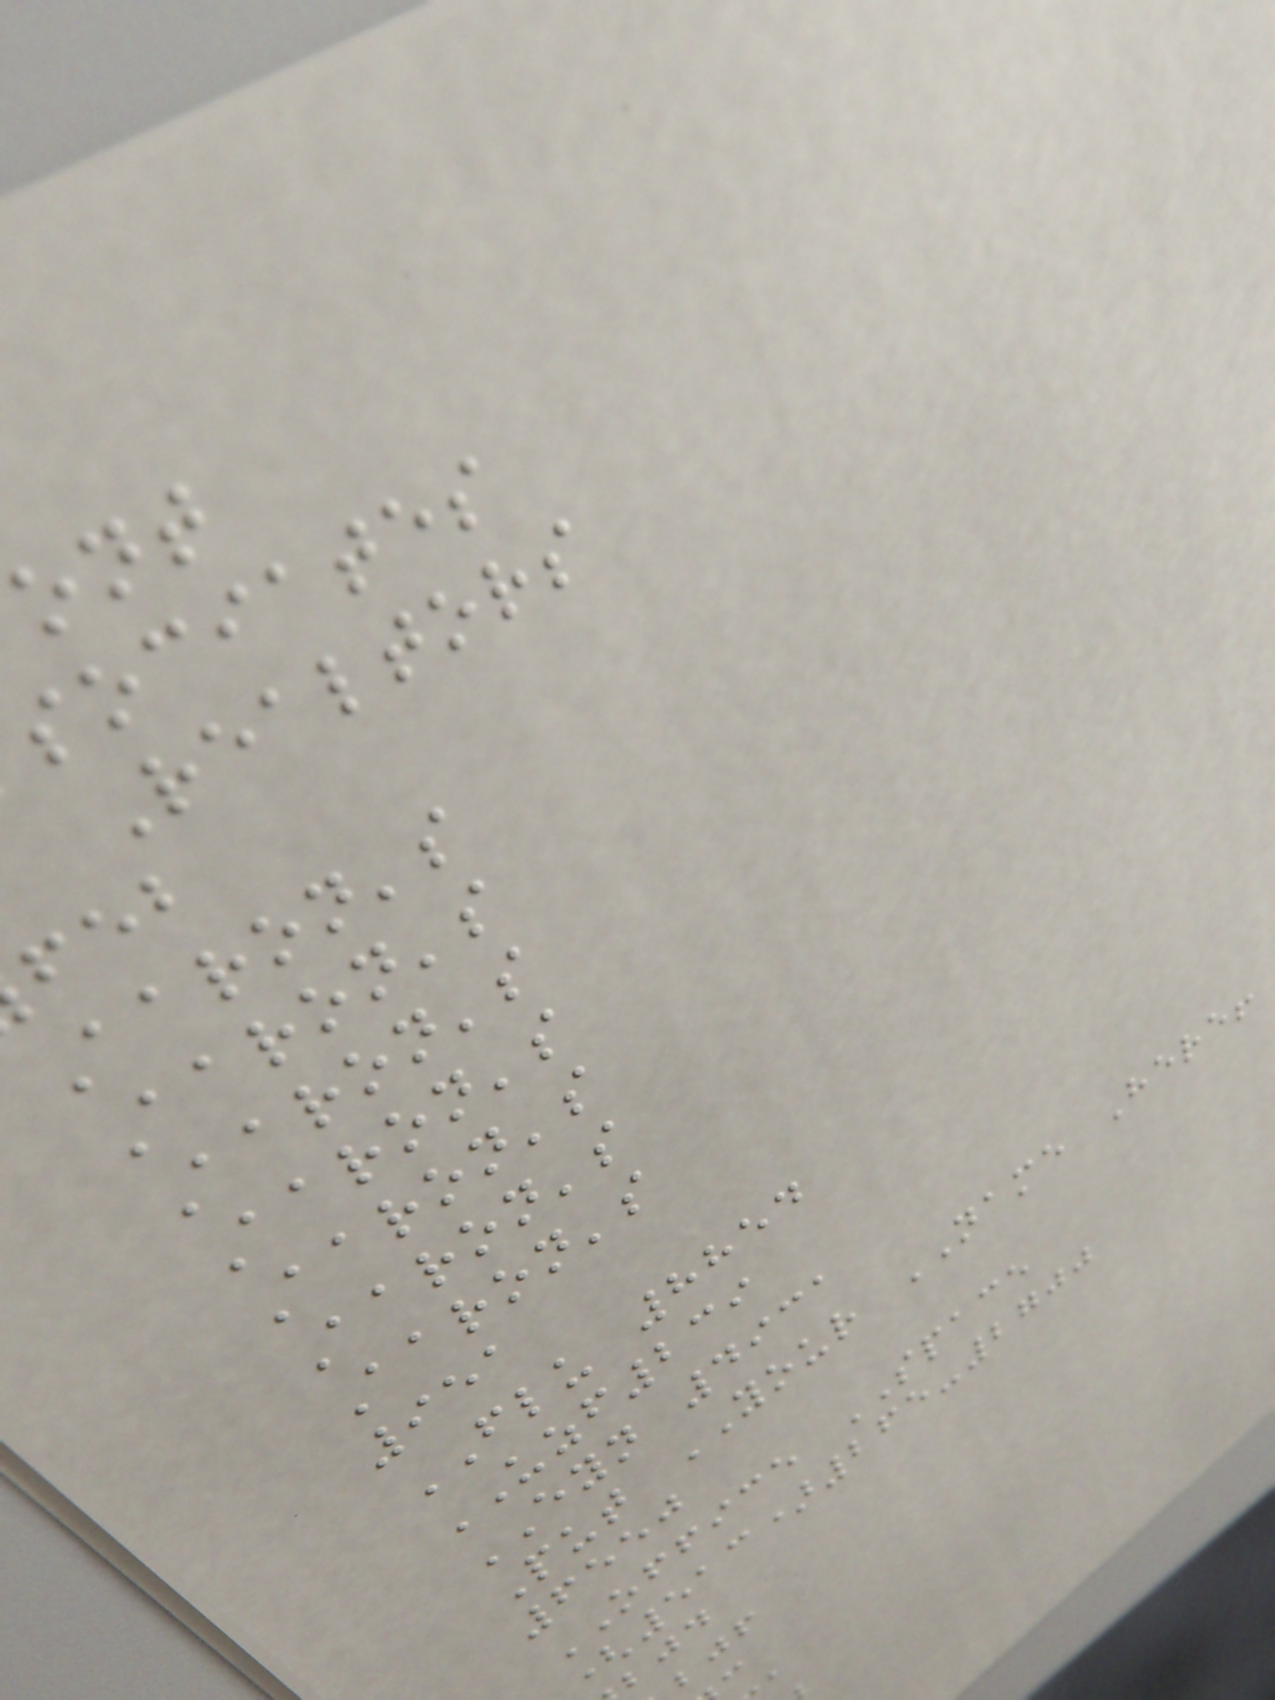sociates
Realtors
Aaron's
Aaron's
Aaron's
Aaron's
Aaron's
Aaron's
Aaron's
951
FLU 8854
UZF239
EYN 4931
Put YOUR NAME Here!
6550
OFFICE SPACE
(513)265-2700
